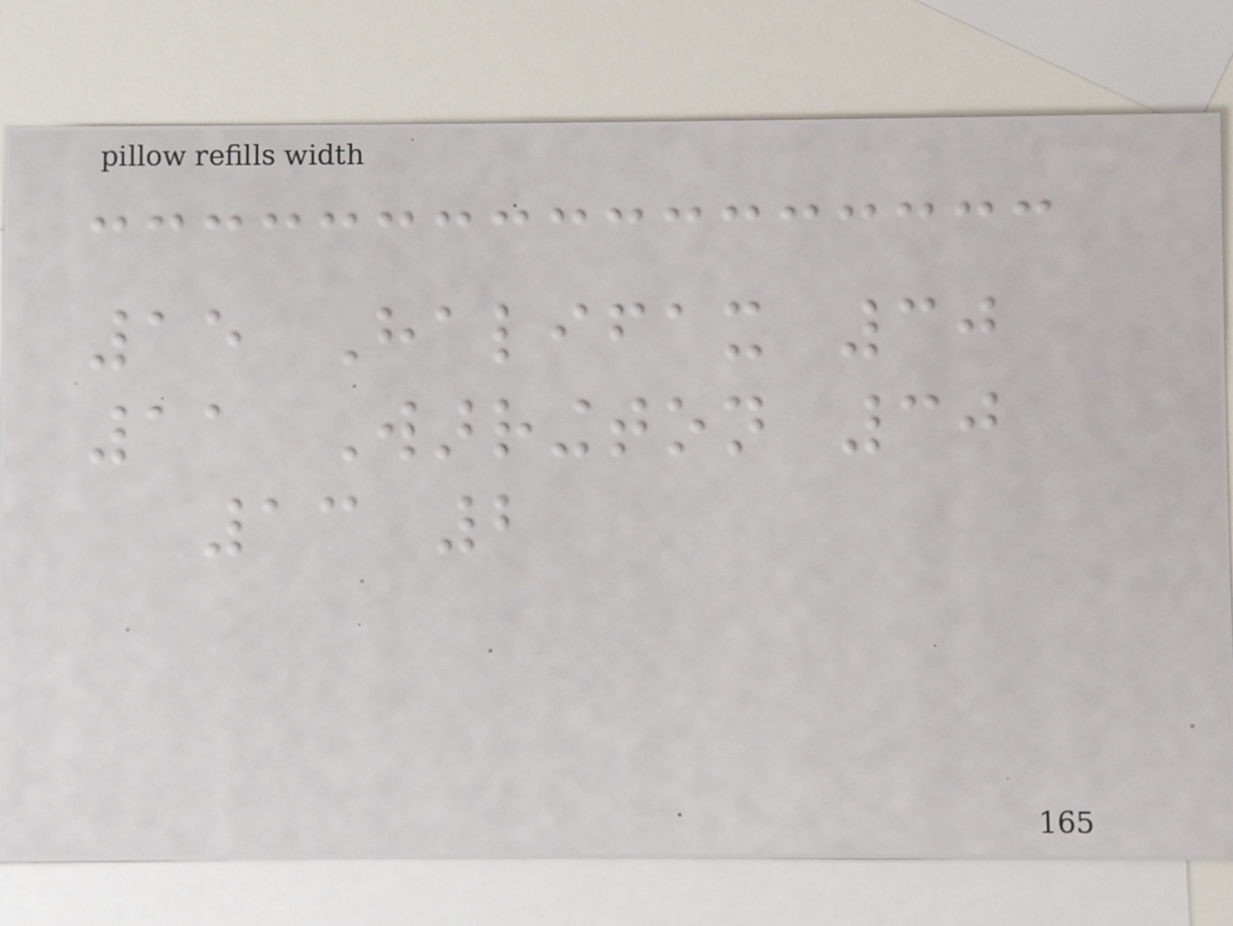15 Halifax 30
11 Warrington 30
13 2
